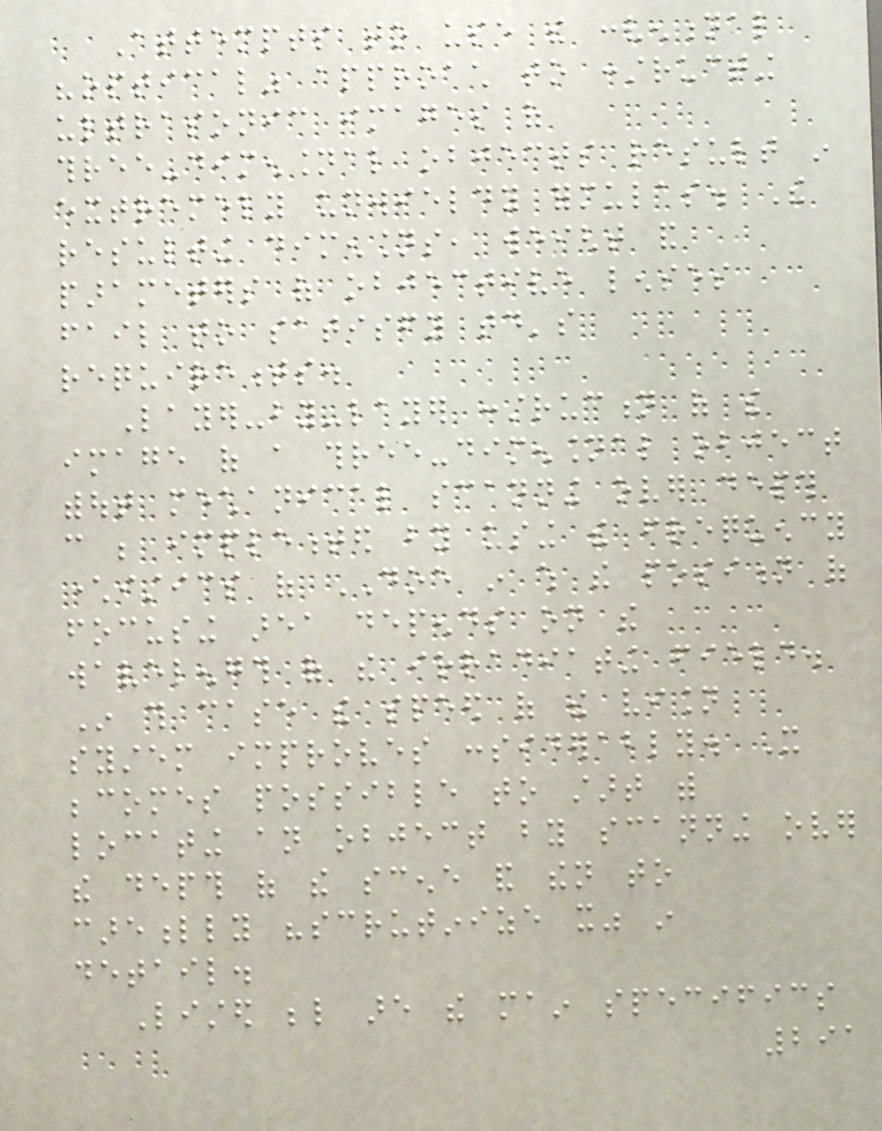Attempts to use the conventional
"optical" approach to constructing
ultrasonic images of
three-dimensional objects result in
extremely unwieldy formulas. The
resulting dimensions, weight and
parameters of objective lenses
fail to satisfy today's
requirements.
Layer-by-layer construction of the
image of a three-dimensional object
without mechanical scanning over depth
can be implemented by using the frequency
characteristics of DOE in which the position of
focusing area depends on the
wavelength of the irradiating field.
In this case the speed of the vision
system improves considerably. It
becomes possible to start with
locating an object by scanning over
the depth of the scene and then to
carefully "scrutinize it" in
detail.
Listed below are the main specifics
291
